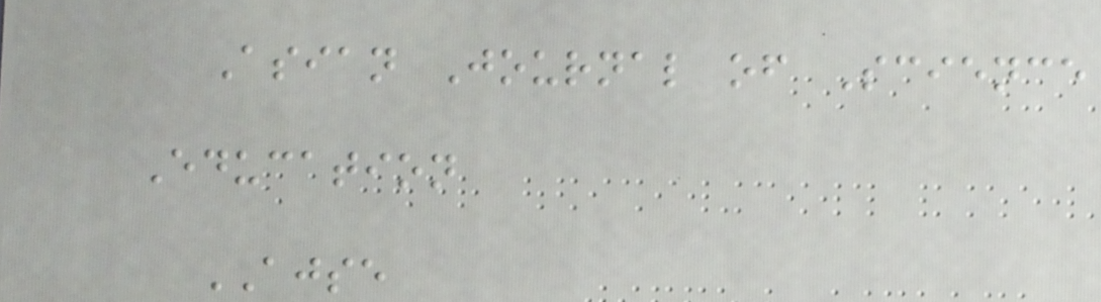Asian Journal of Science
Education
AJSE
